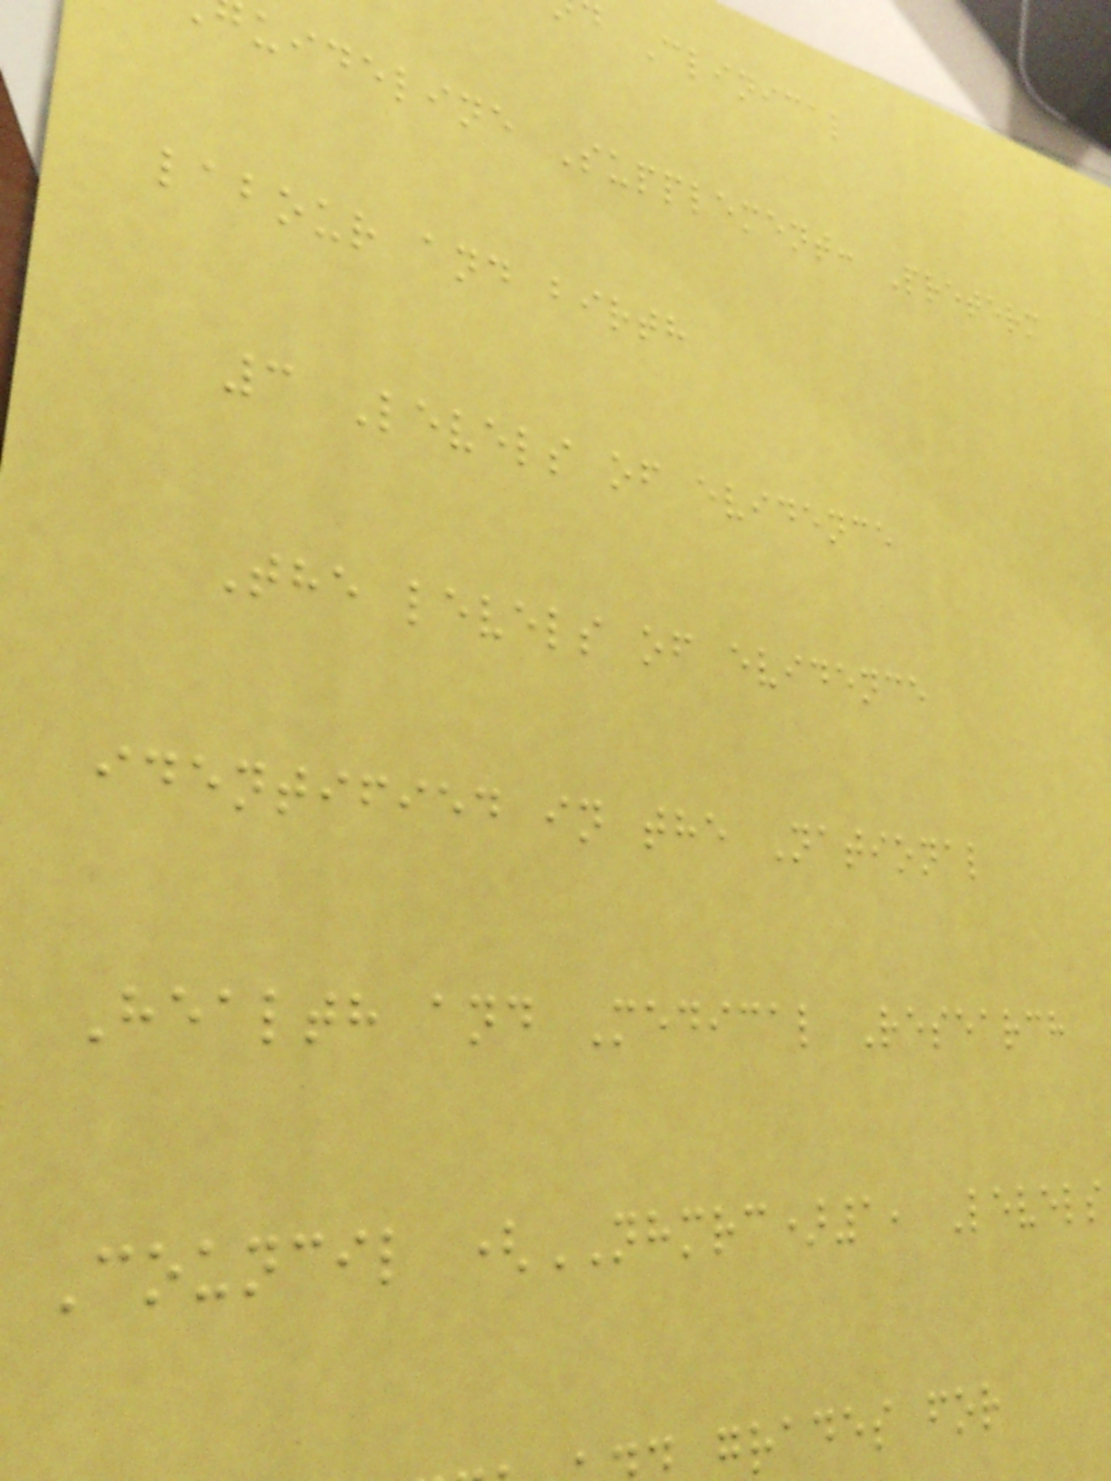Clinical
uideline Supplement: Preterm
labour and birth
3 Levels of evidence
The levels of evidence
identified in the National
Health and Medical Research
Council (NHMRC)1, Levels
grades for
